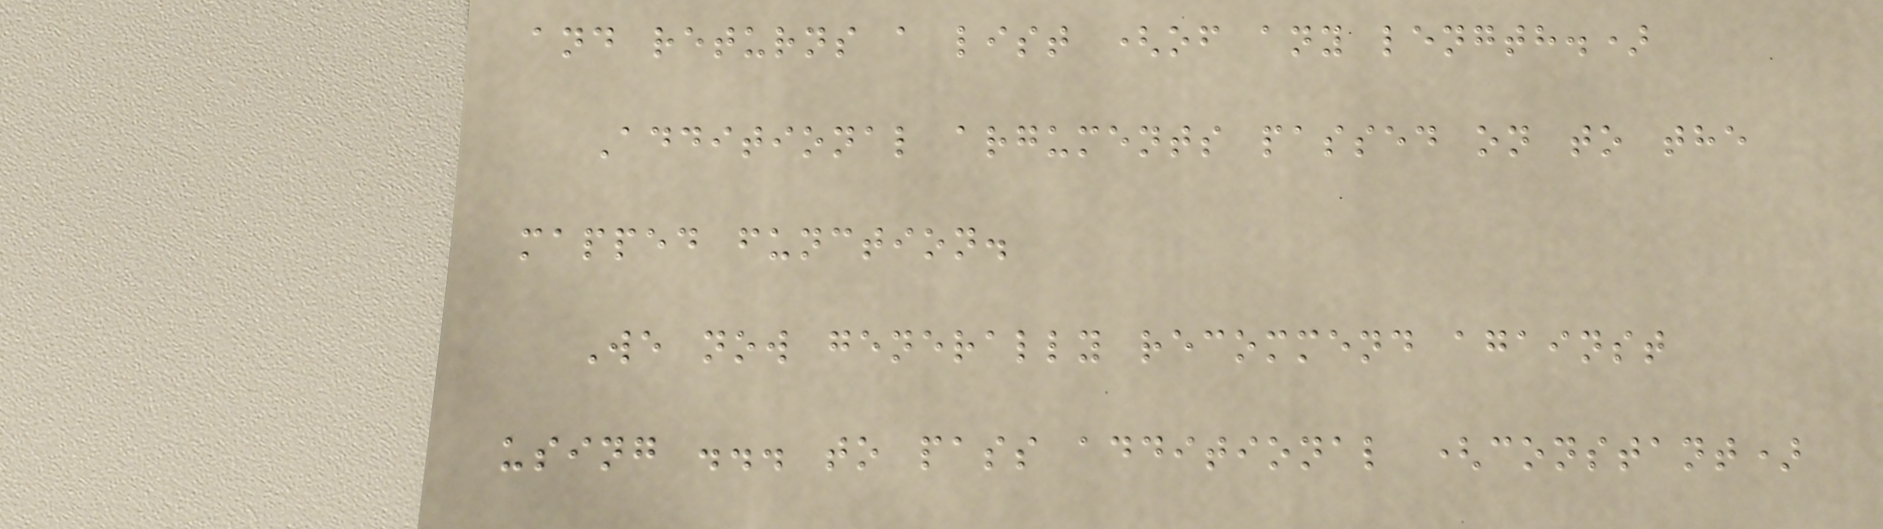and returns a list (of any length.)
Additional arguments passed on to the
mapped function.
We now generally recommend against
using ... to pass additional (constant)
